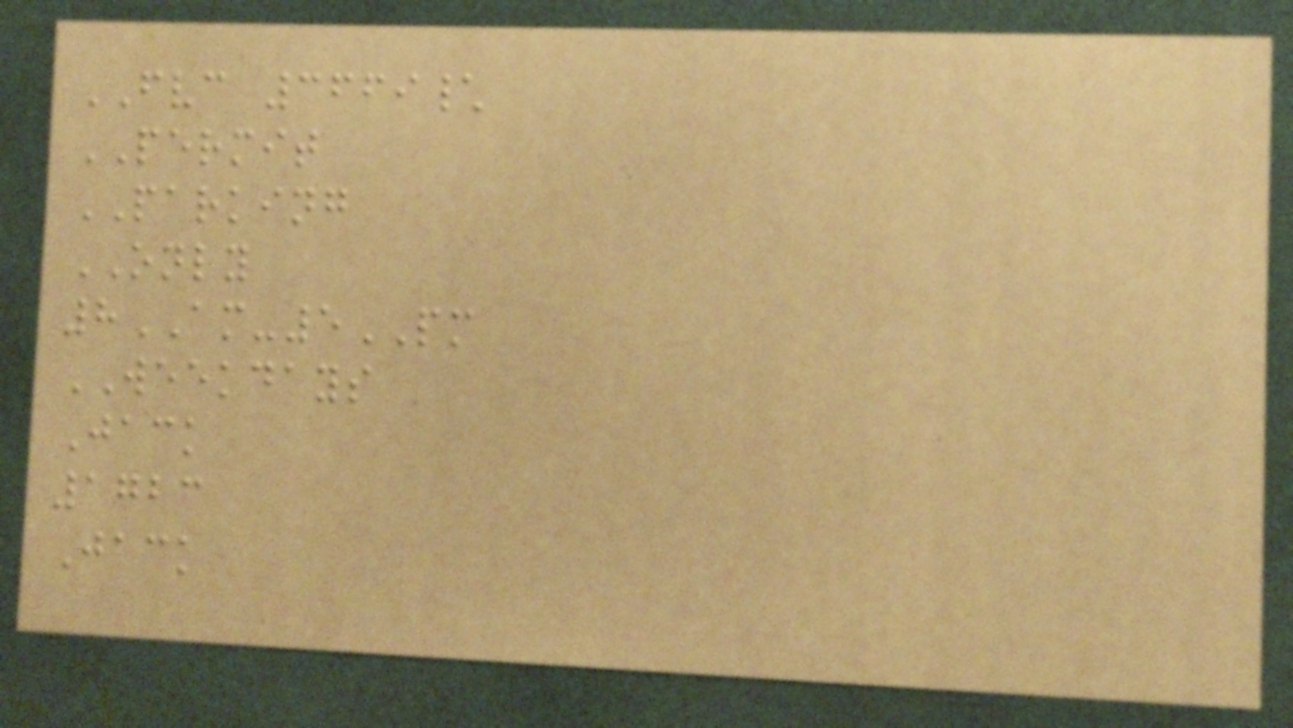FVC 3669\
PERMIT
PARKING
ONLY
8AM-5PM
WEEKDAYS
Jack
1723
Jack
